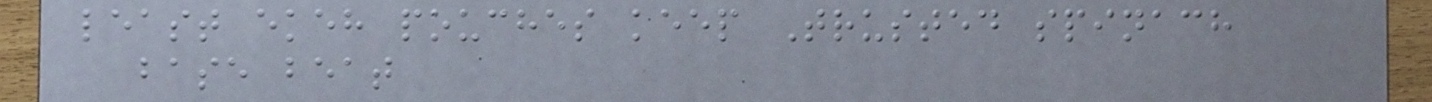least ekeh pouches keep Trusted spinach
base beat
